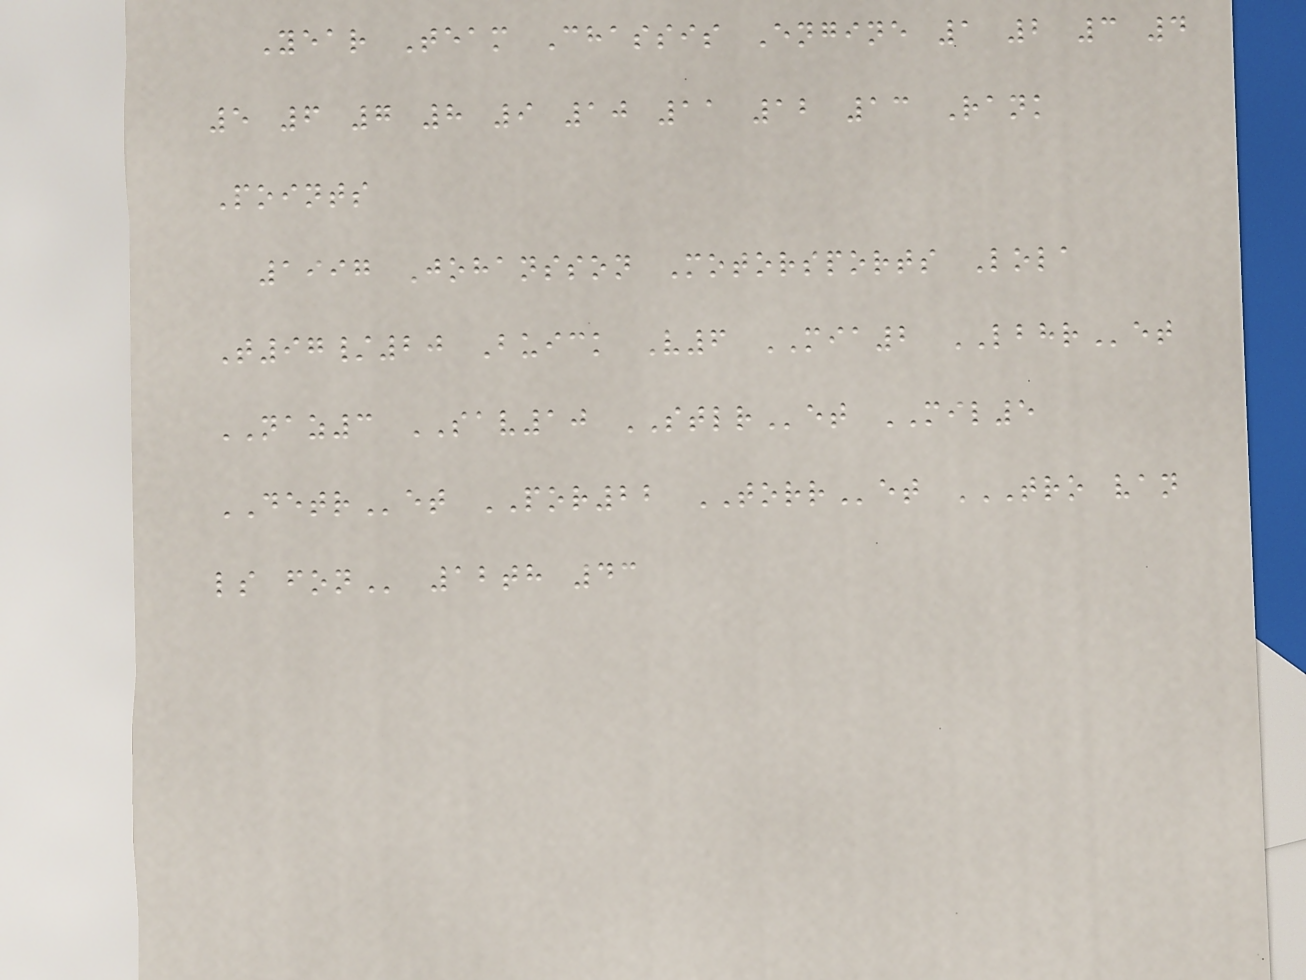Year Team Chassis Engine 1 2 3 4
5 6 7 8 9 10 11 12 13 Rank
Points
1997 Johansson Motorsports Lola
T97/20 Buick V6 MIA2 LBHRet
NAZ3 SAV10 STLRet MIL5
DETRet POR22 TORRet TRO VAN
LS FON 12th 43
